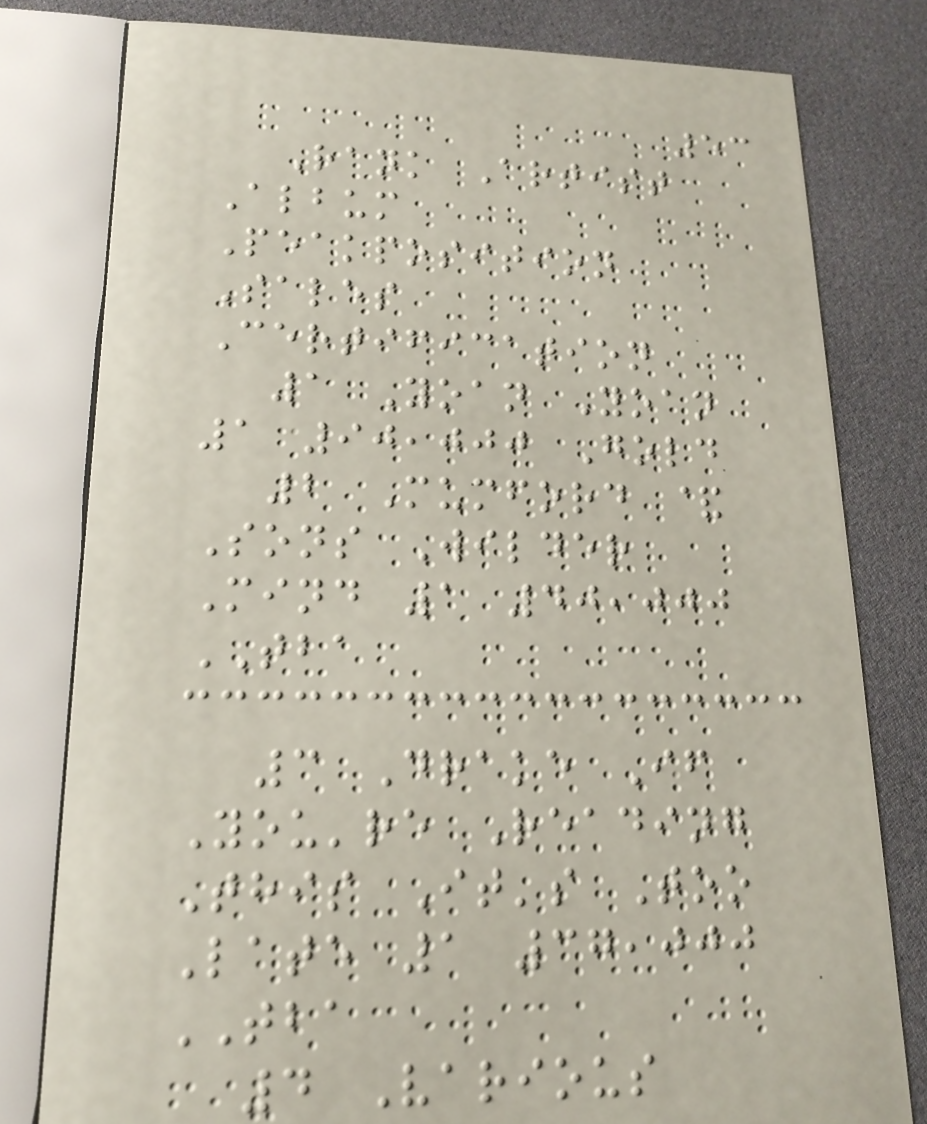53
Rank Artist
Album
Peakposition
Sales
Certification
1 Yoan Yoan
1 90,000 Gold
2 Mumford &
Sons Wilder
Mind 1 40,000
TBA
3 Drake If
You're Reading
This It's Too
Late 1 37,000
TBA
4 Various
